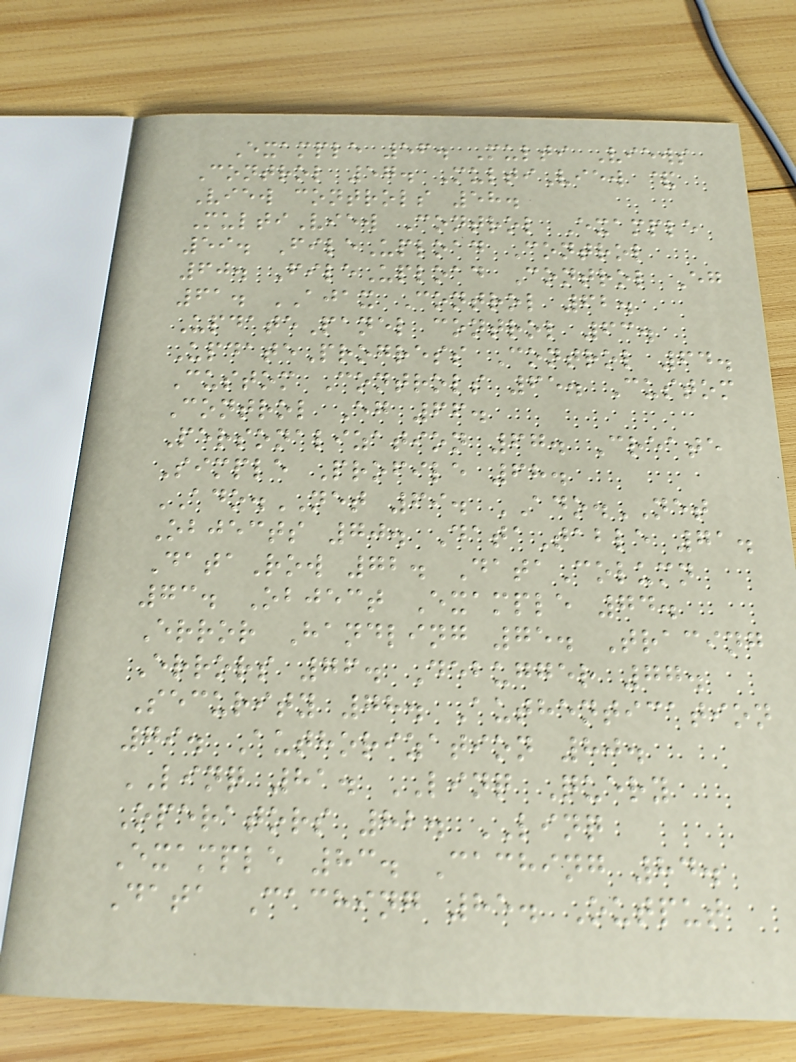Example 56. Multi Views
Control 57. MultiView &
View controls 58.
MultiView Control Example
59. FileUpload Control
60. FileUpload Control Eg
61. AJAX Control 62.
UpdatePanel control 63.
UpdateProgress Control 64.
Custom Controls 65. Custom
Control Eg 66.
Personalization 67. Create
Simple Profile 68.
ADO.NET 69. ADO.NET
Objects 70. DataTable 71.
DataRow 72. DataColumn
73. Object Example 74.
Error Handling 75. Tracing
Errors 76. Debugger 77.
Security 78. Authentication
79. Authorization 80.
LINQ 81. LINQ Query
Operators 82. LINQ
Example 83. Caching 84.
Data Caching 85. Output
